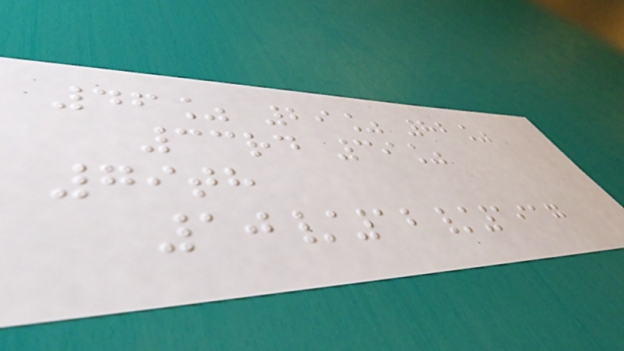46% 29% 82%
33rd 39%
79th
10/12/1917
